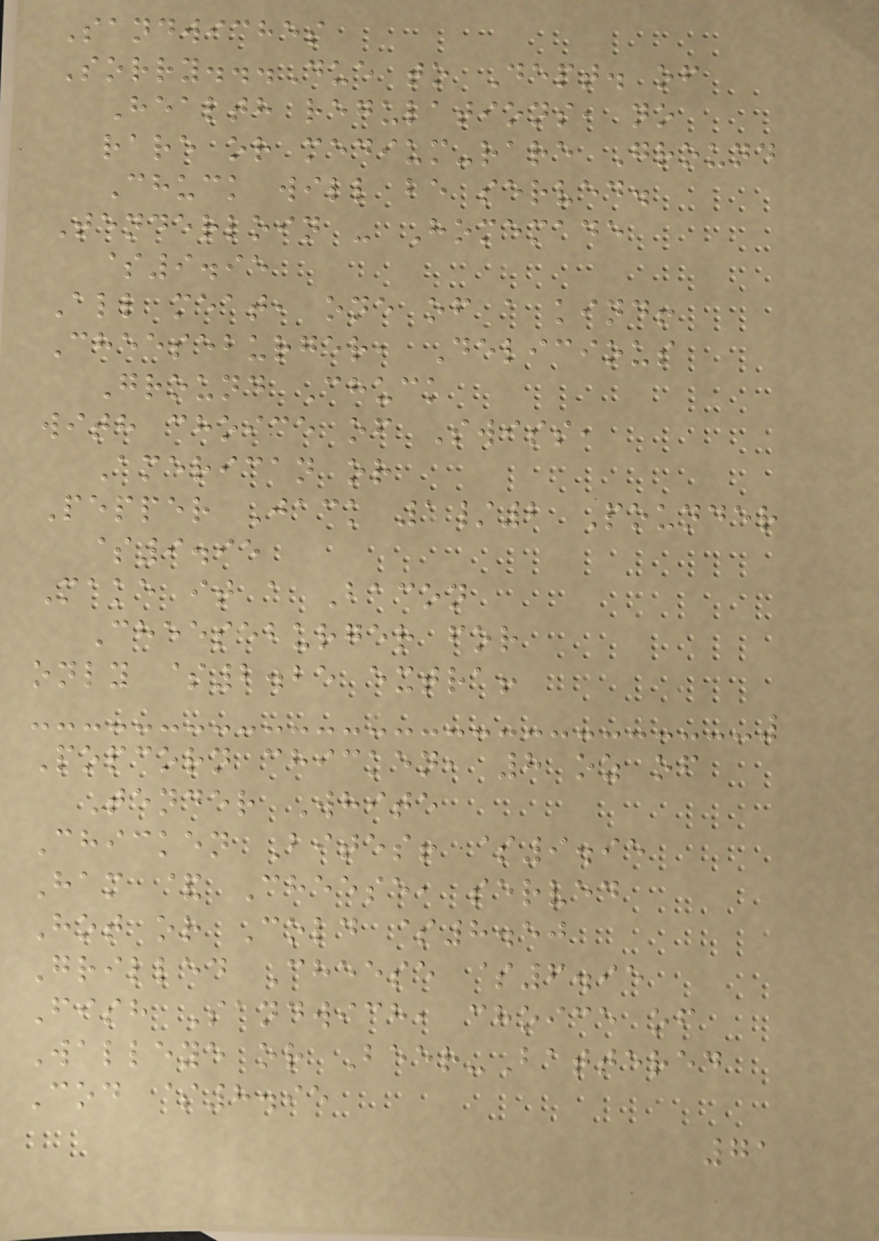Sandwiches
Sorry...Due to Dept. of
Health regulations, no
rare or medium-rare Ground
Chuck will be served.
Tenderloin - Homemade
$9.95
All meat, one of a kind!
Cheeseburger, Delicious
Ground Chuck
with choice of Swiss,
American or
Pepper Jack 1/2 Pounder
$9.95
Make it a Bacon
Cheeseburger for
only $2.25 extra!
Popcorn chicken, 8 oz of
Tender White
Chicken Bites! $9.95
Ham & Cheese, served
Hot or Cold $8.50
Grilled Cheese $6.95
Fish Sandwich, choice of
Walleye or Beer-Battered
Cod $8.95
71
